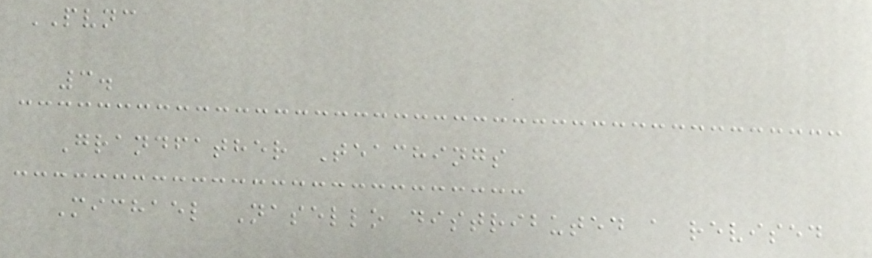PVNC
3.
Grandfather Teachings
Michael Nasello distributed a revised
